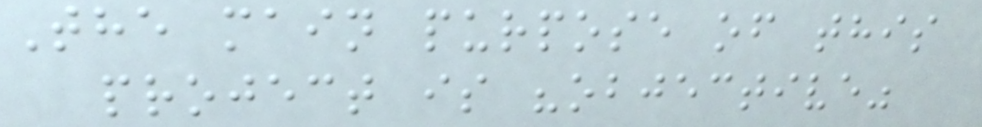The main purpose of this
project is "objective"
